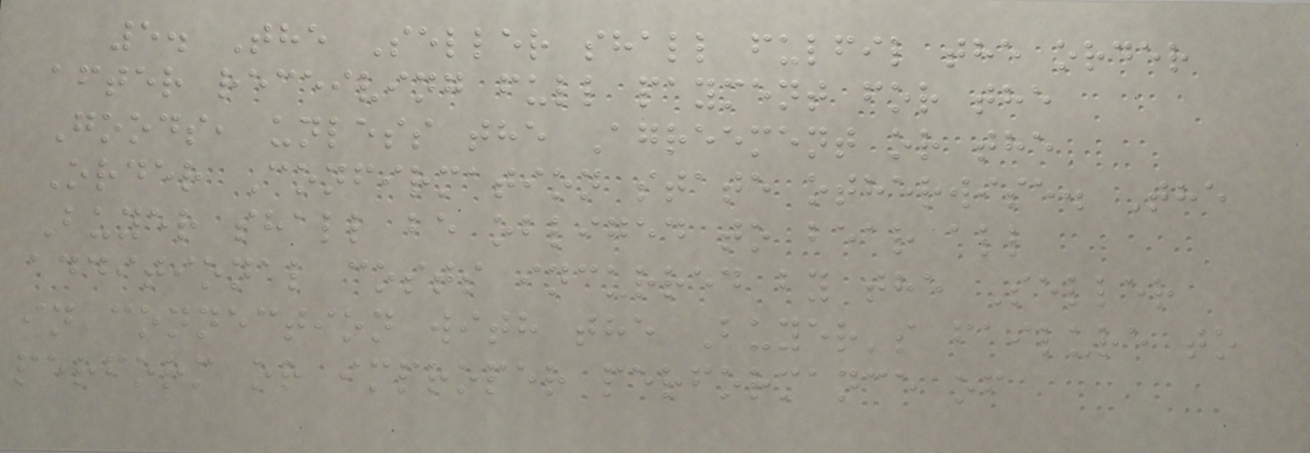5. The Seller shall fulfil the order
after receiving full payment for the
Goods, unless the Agreement or the
Order Confirmation state otherwise. The
Buyer shall be obliged to bear all
additional costs incurred by the Seller
in connection with the Buyer's failure to
perform or improper performance of
